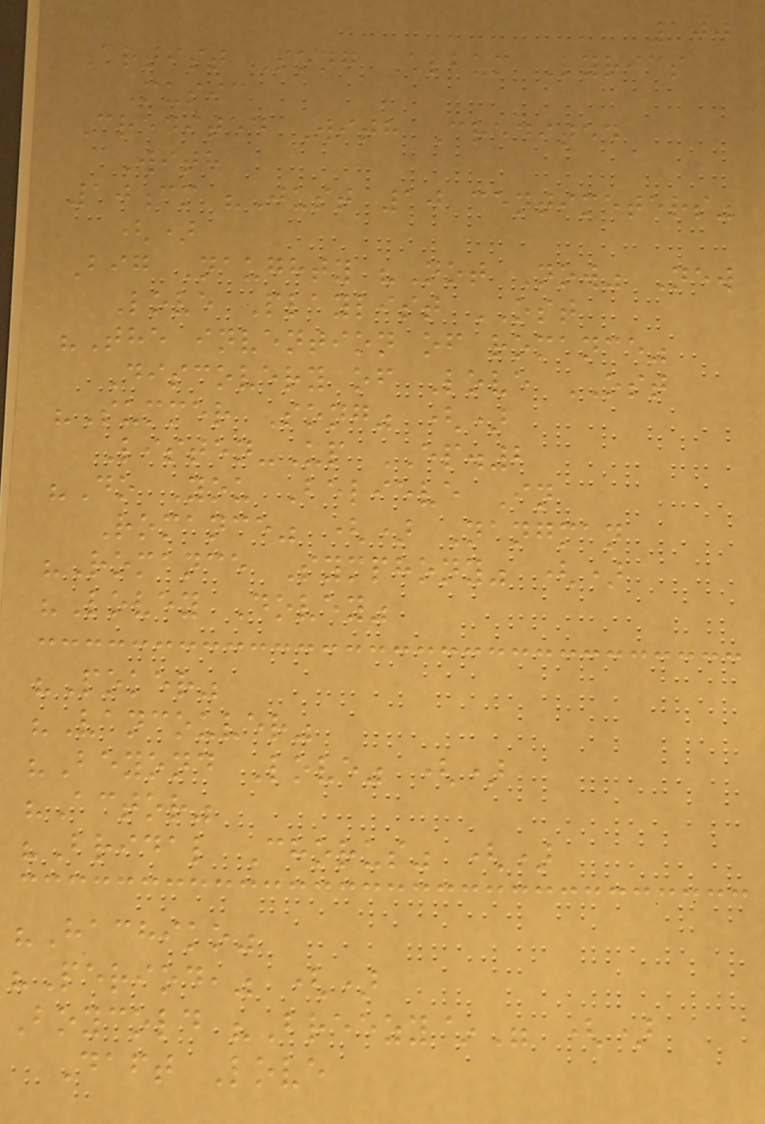100
Artist Song Album Lyrics
Music
Credited With Credited
With
10cm "Just 10 centimeters"
()
Big Naughty "Not Now" New
Love Playlist OST
"The invention of romance"
Discovery of Love OST
"Summer Song" ()
Listen-Up EP.2
"Do You Believe In
Romance" () Nangman
"Romance Symphony" ()
"Lovey Dovey"
"Poker"
"Vancouver"
"Beyond Love" ()
"Actor"
"Bridal Chorus" ()
"Hachiko"
"Period," ()
Boycold "Breezy~" ()
Daft Love
